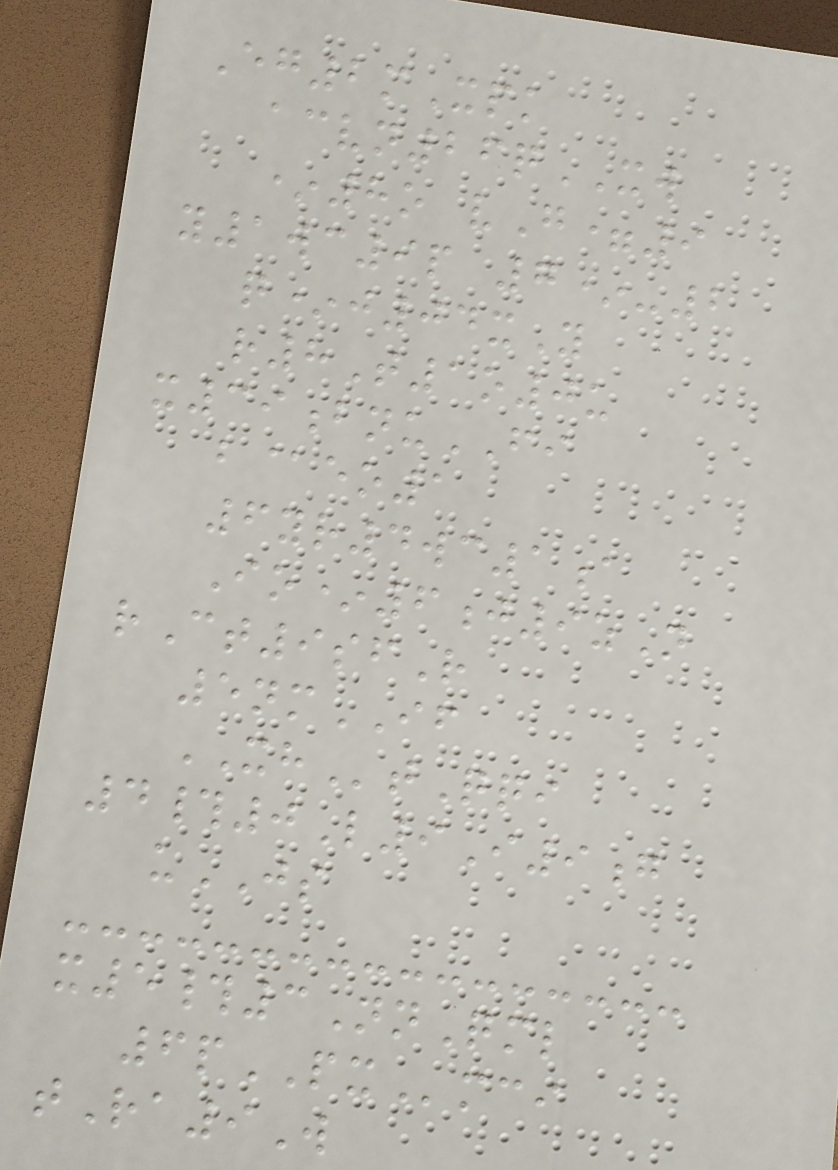Eg2mXpk
acvn26qXW
*8o vG=9
y1wc9p 7*-2
q*j04xY
r8T1o0u
x39bnuFI
b@eo1
6yr4wc1a
Io*6j9zN
rCt9sfR
5nmIF
XHtQqi
4#0L9I9g
uJS
x5#3NnQml
6pPXmci
tRa9W
